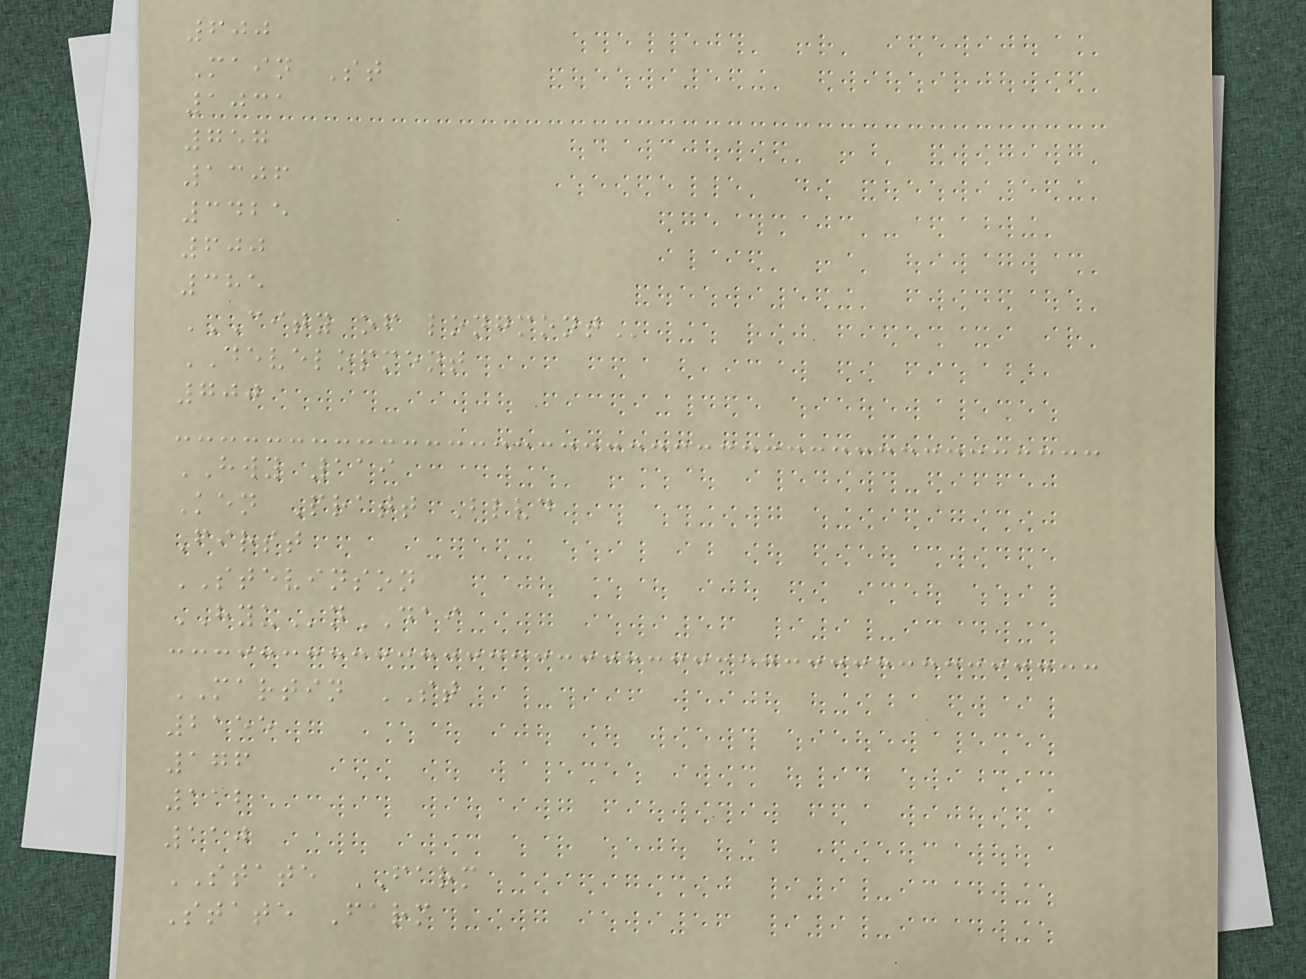600
Main St
1031
757
1306
3425
600
385
CITY OF LONGMONT
DEVELOPMENT
700
HWY 119
Ken Pratt Blvd
First
STEVINSON
HYUnDAI
MARTIN ST
2155
176
112
110
STATE FARM
State Farm
